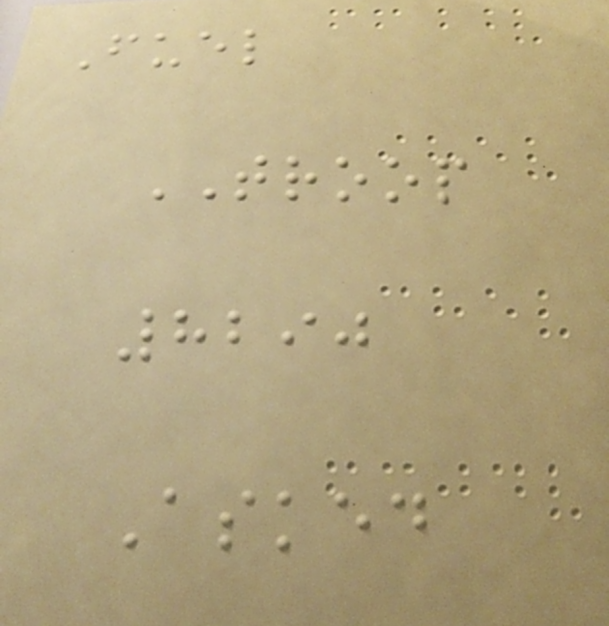Fuel
TROOP
8290
Asked
